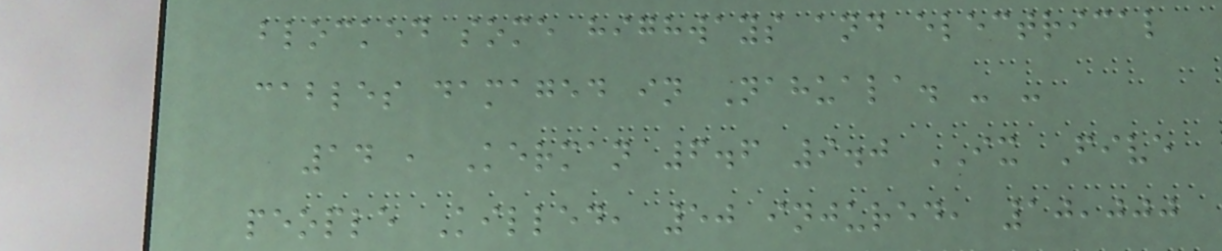blocked some highways and electrical
cables damaged in Nahuala. - -
14 , Kerman 6.6 9.0 IX Five
people Killed, 50 injured, 10,000
